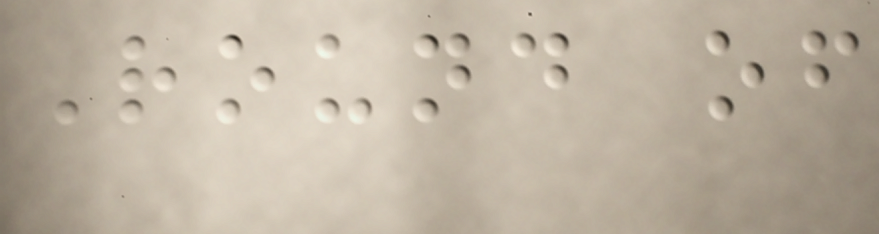Round of
